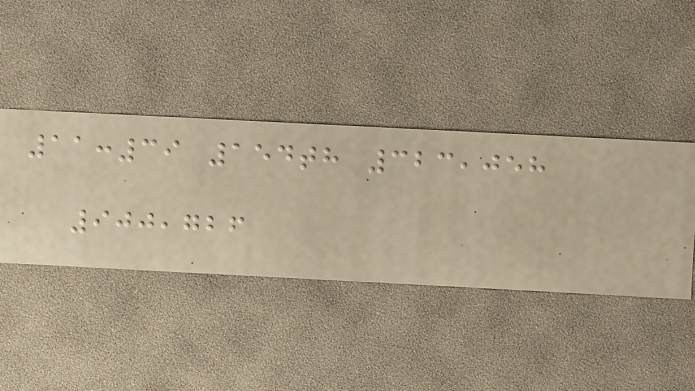11:39 154th 323,058
900,726
